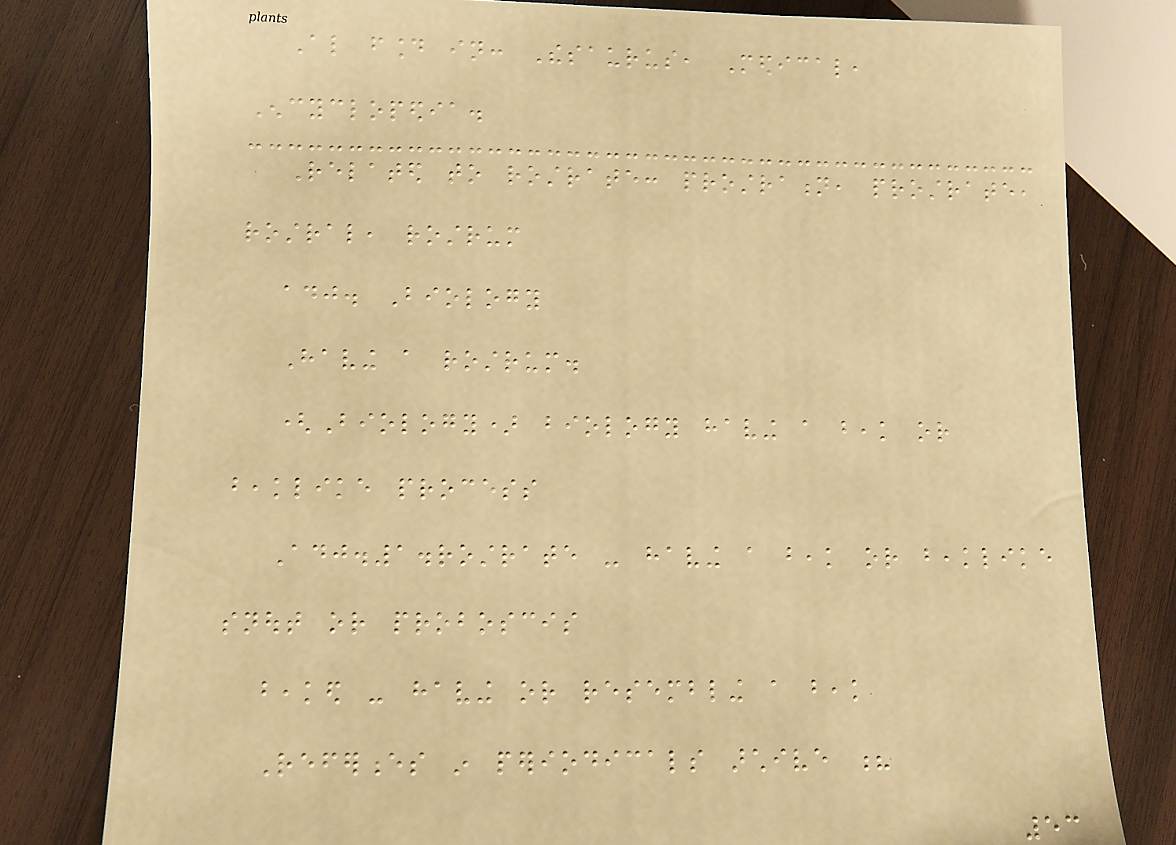Also found in: Thesaurus, Medical,
Encyclopedia.
Related to rostrate: prostration, prostrate,
rostral, rostrum
adj. Biology
Having a rostrum.
(Biology) biology having a beak or
beaklike process
Adj.1.rostrate - having a beak or beaklike
snout or proboscis
beaked - having or resembling a beak
References in periodicals archive ?
53
